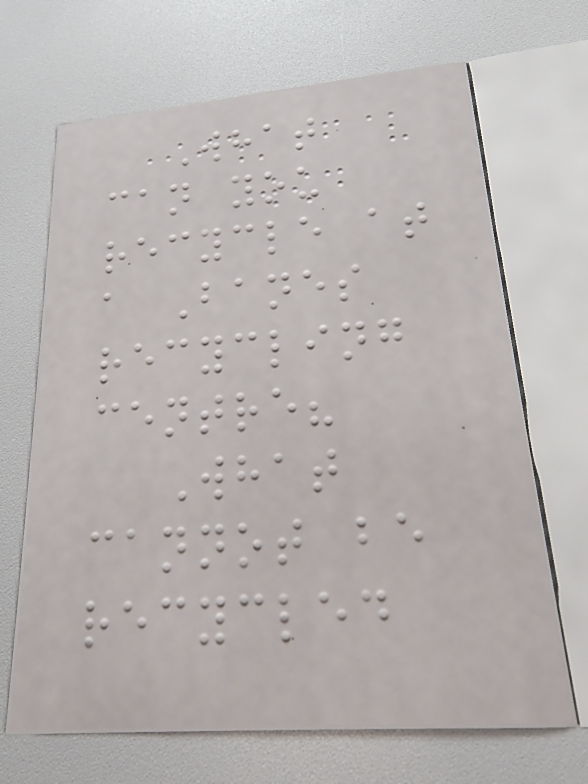What
can you
recycle at
a Banes
recycling
centre?
What
cannot be
recycled
